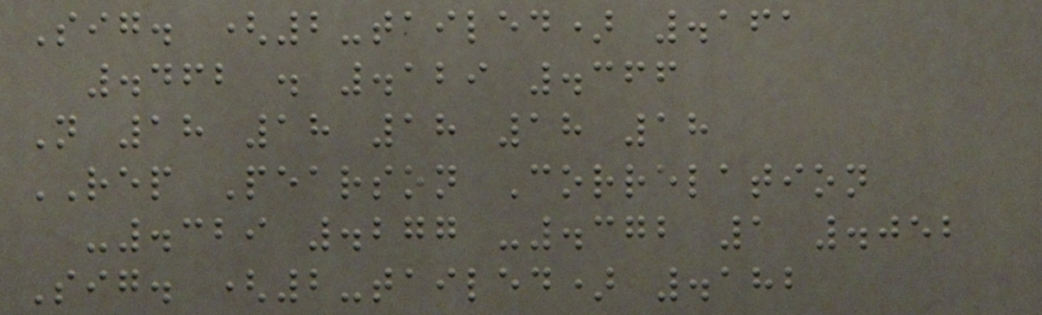Sig. (2-tailed) .161
.462 . .129 .366
N 18 18 18 18 18
REP Pearson Correlation
-.329 .277 -.372 1 .052
Sig. (2-tailed) .182
